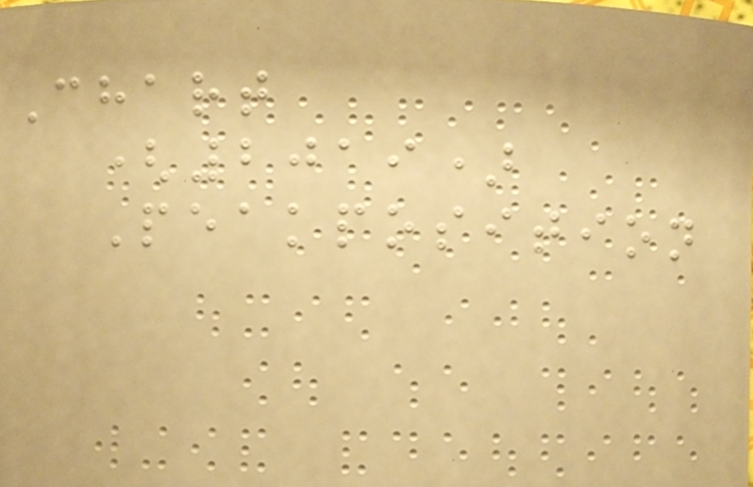Chart
(2019)
Peakposition
